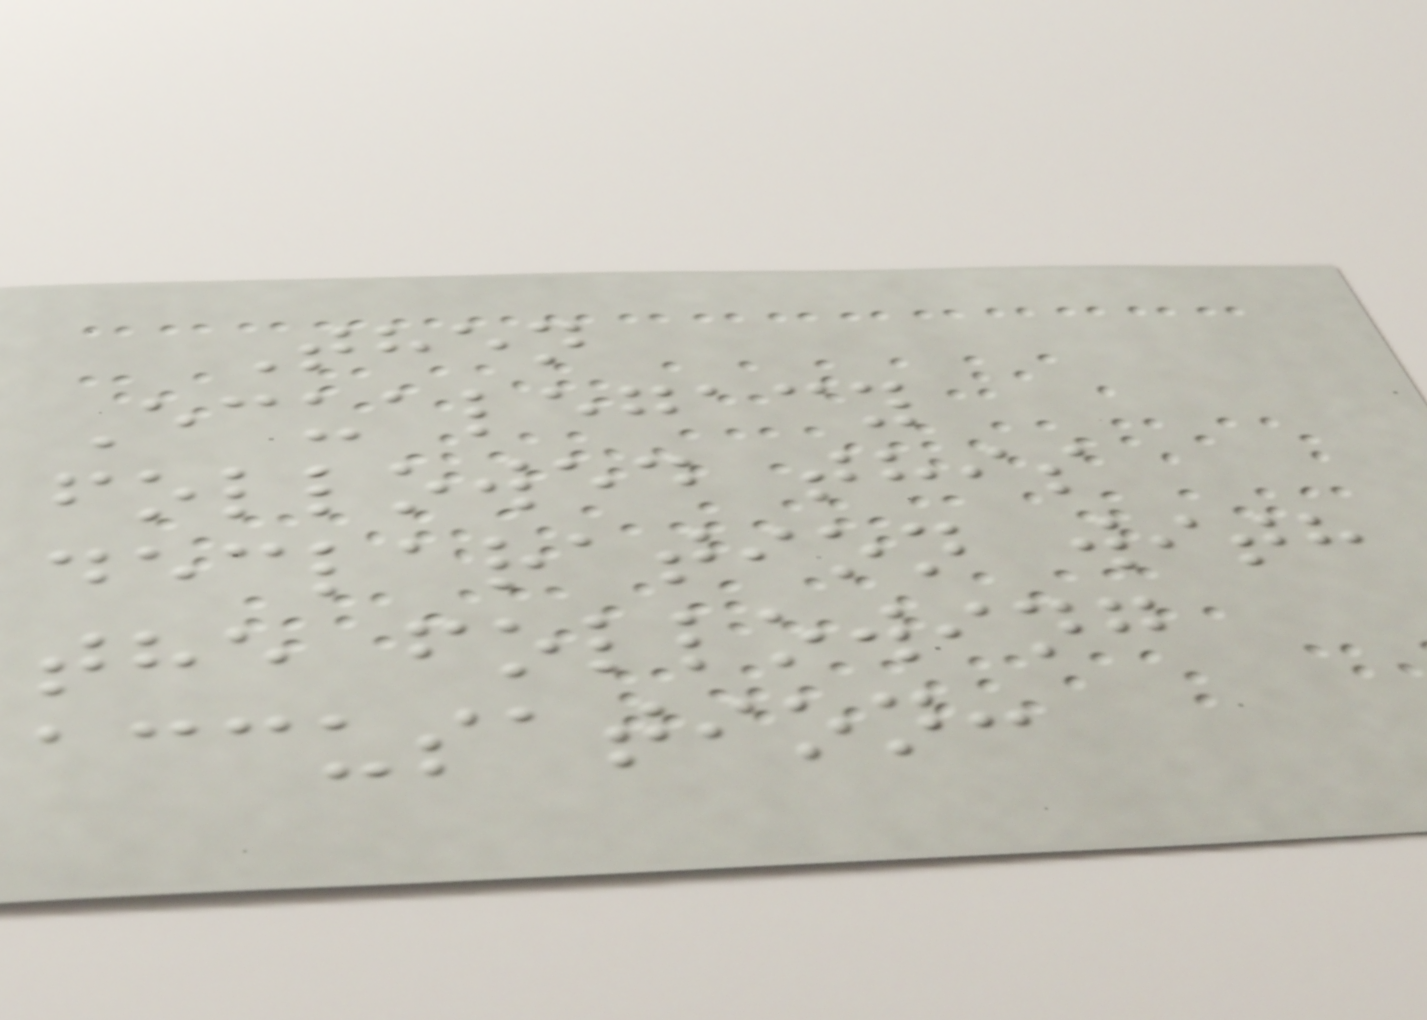Then
Ecualegacy
followed this
declaration with
the following
accusation:
